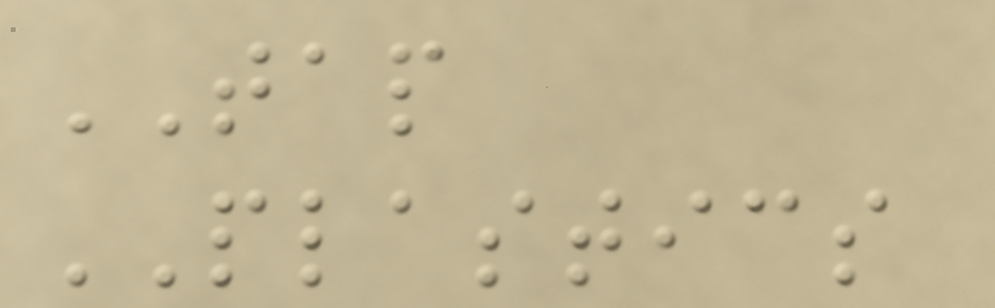TAP
PLASTICS
